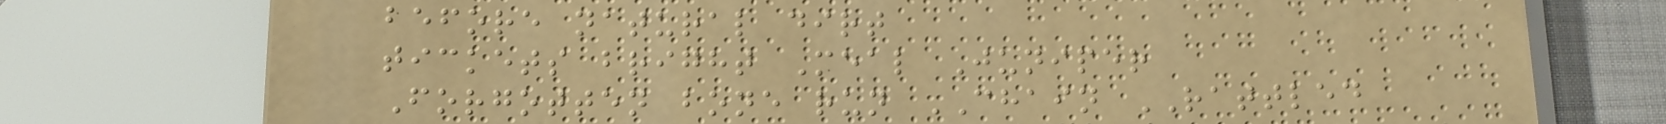before natural dirt
tickets bright Meal Juniper
Forgotten bone run CHAIN RATTLED
